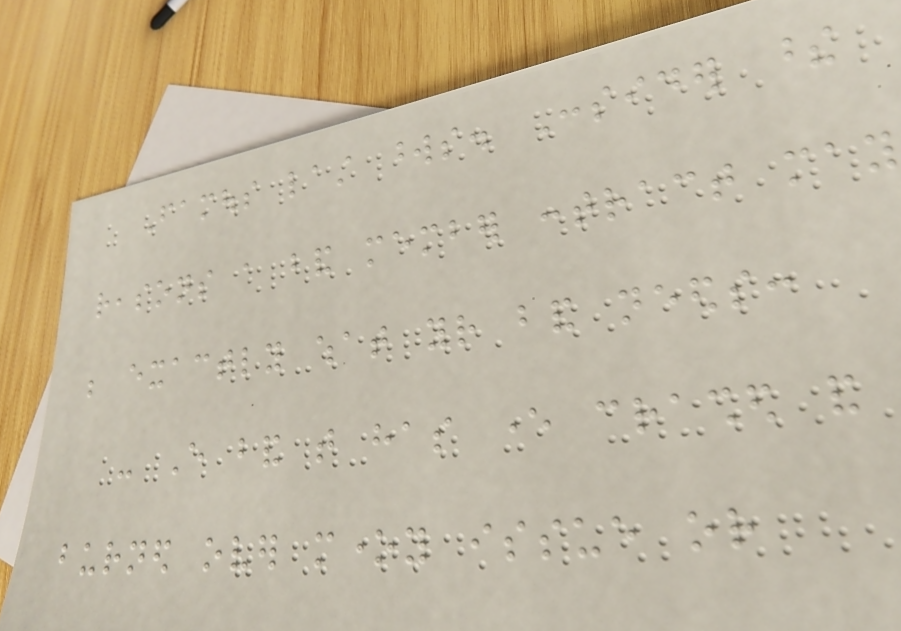Famous last words. Consider these
reasons a band member contract may
be exactly what your band needs:
- Every band that has ever crashed and
burned over money issue or
